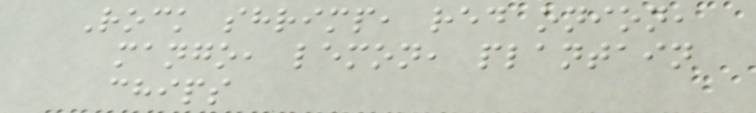Rock shrimp, red onion,
mango, lemon, plantain
chips
